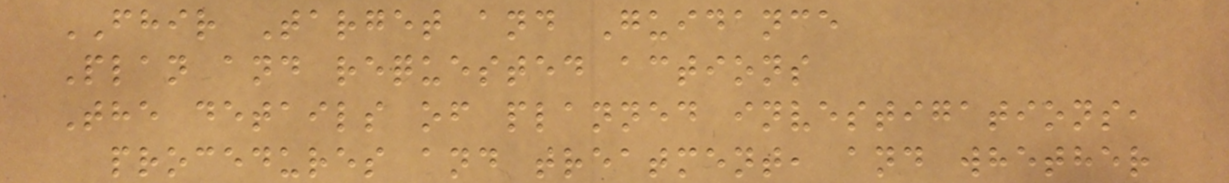FHIR Target and Guidance
Plan and requested actions
The details of planned investigations,
procedures and treatment, and whether
